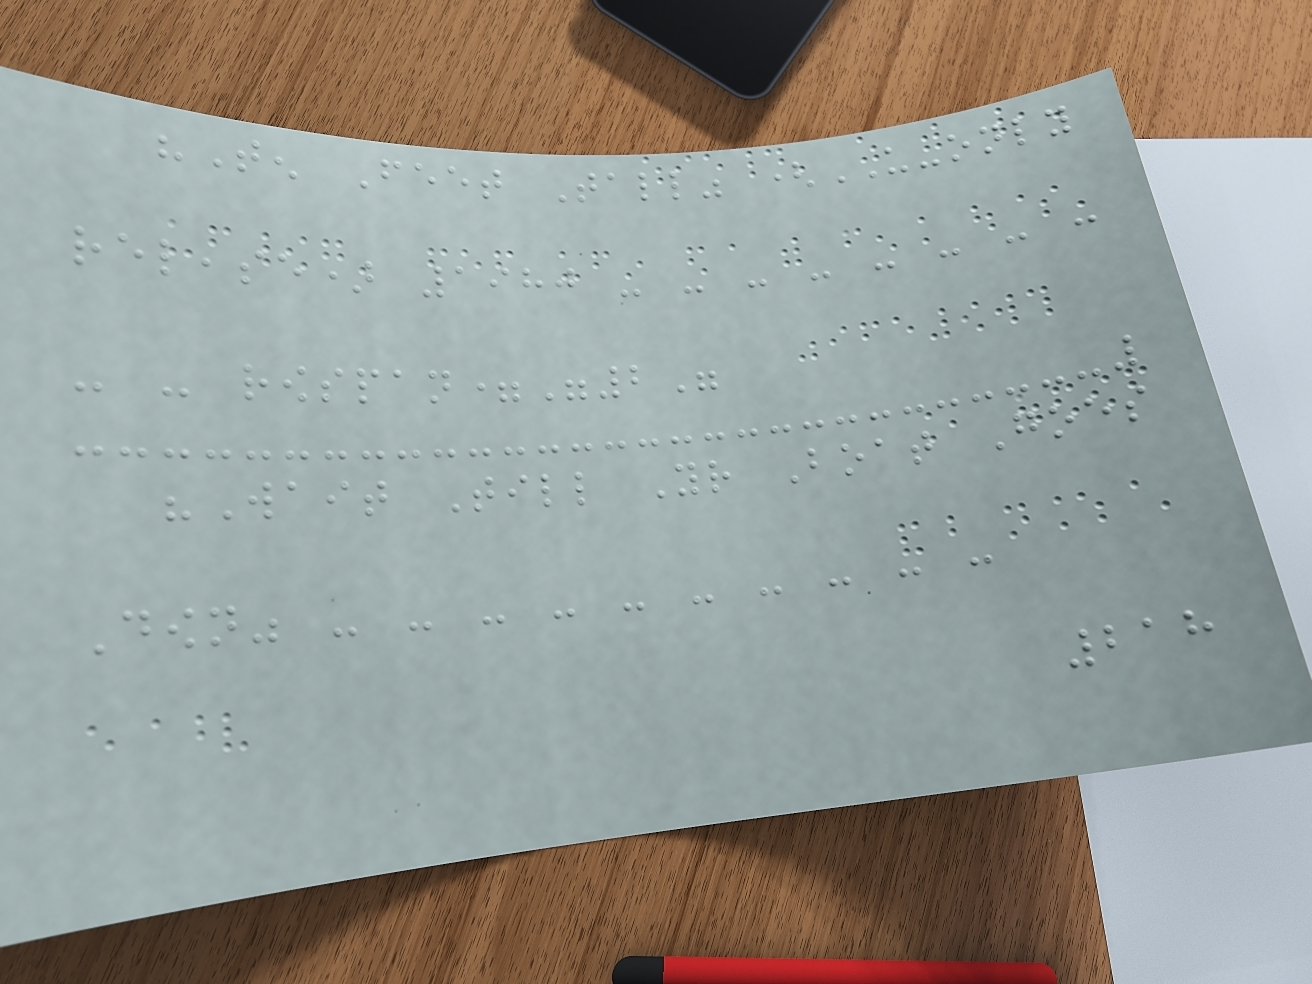"Ten Feet Tall" (US-only
release) 1980 - - - - - - - -
- - rowspan="2"
"Wait Till Your Boat Goes
Down" - - - - - - - - - -
218
